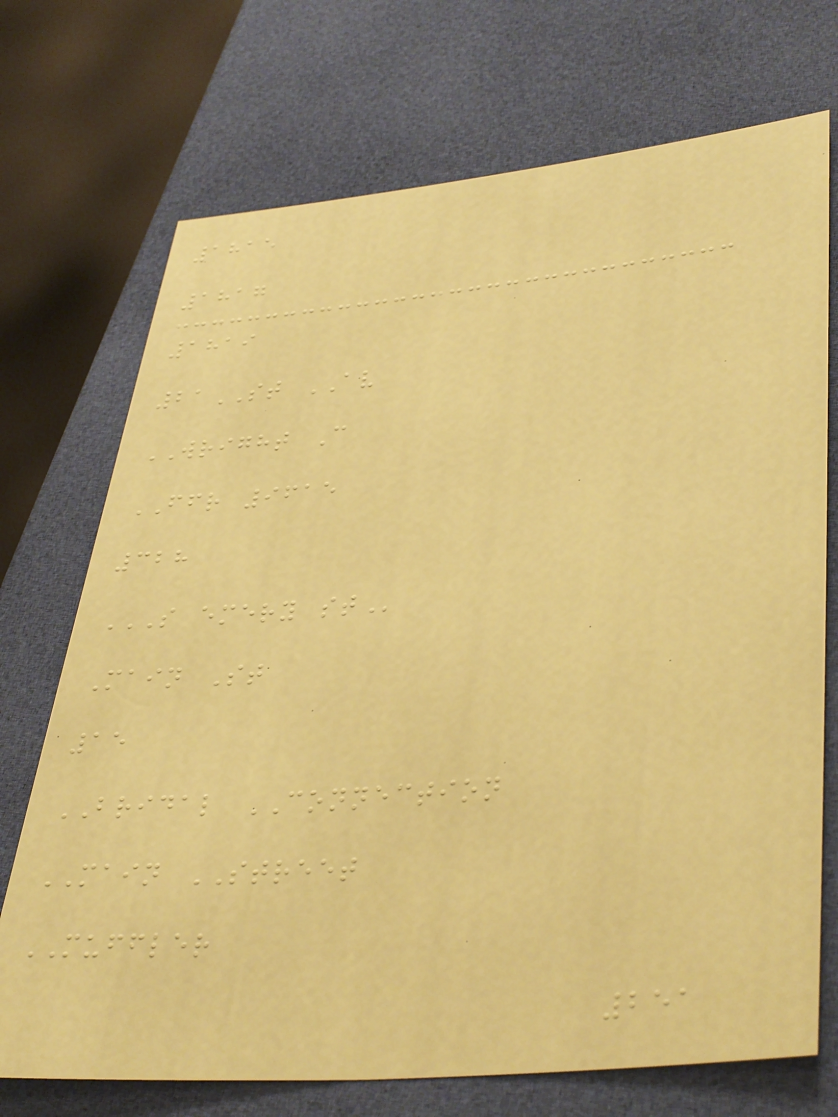1815
1817
1819
21ST AV
WRIGHT C
FFR 9615
328
S EMERY ST
Main St
15
BRIDAL CONNECTION
MAIN STREET
MUFFLER
251
